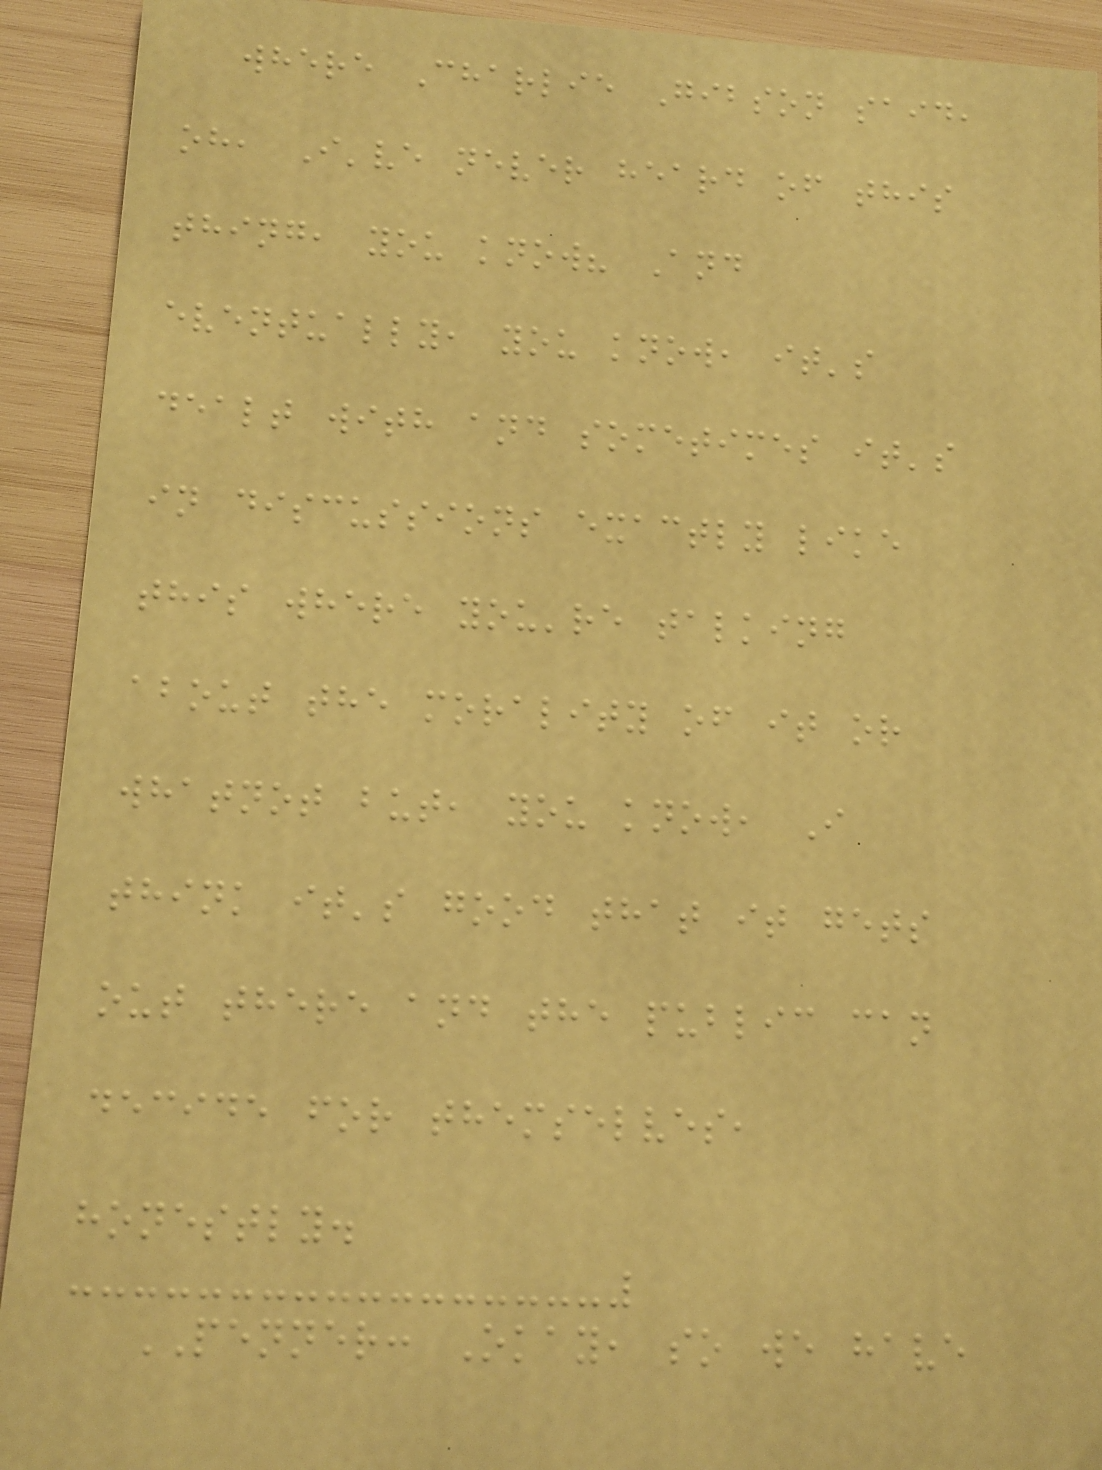where Charlie Gibson said,
oh, I've never heard of this
thing, you know? And
eventually, you know, it's
dealt with and sometimes it's
in discussions exactly like
this where you're talking
about the morality of it or
whatnot but, you know, I
think it's good that it gets
out there and the public can
decide for themselves,
honestly.
PENNER: Okay, so we have
